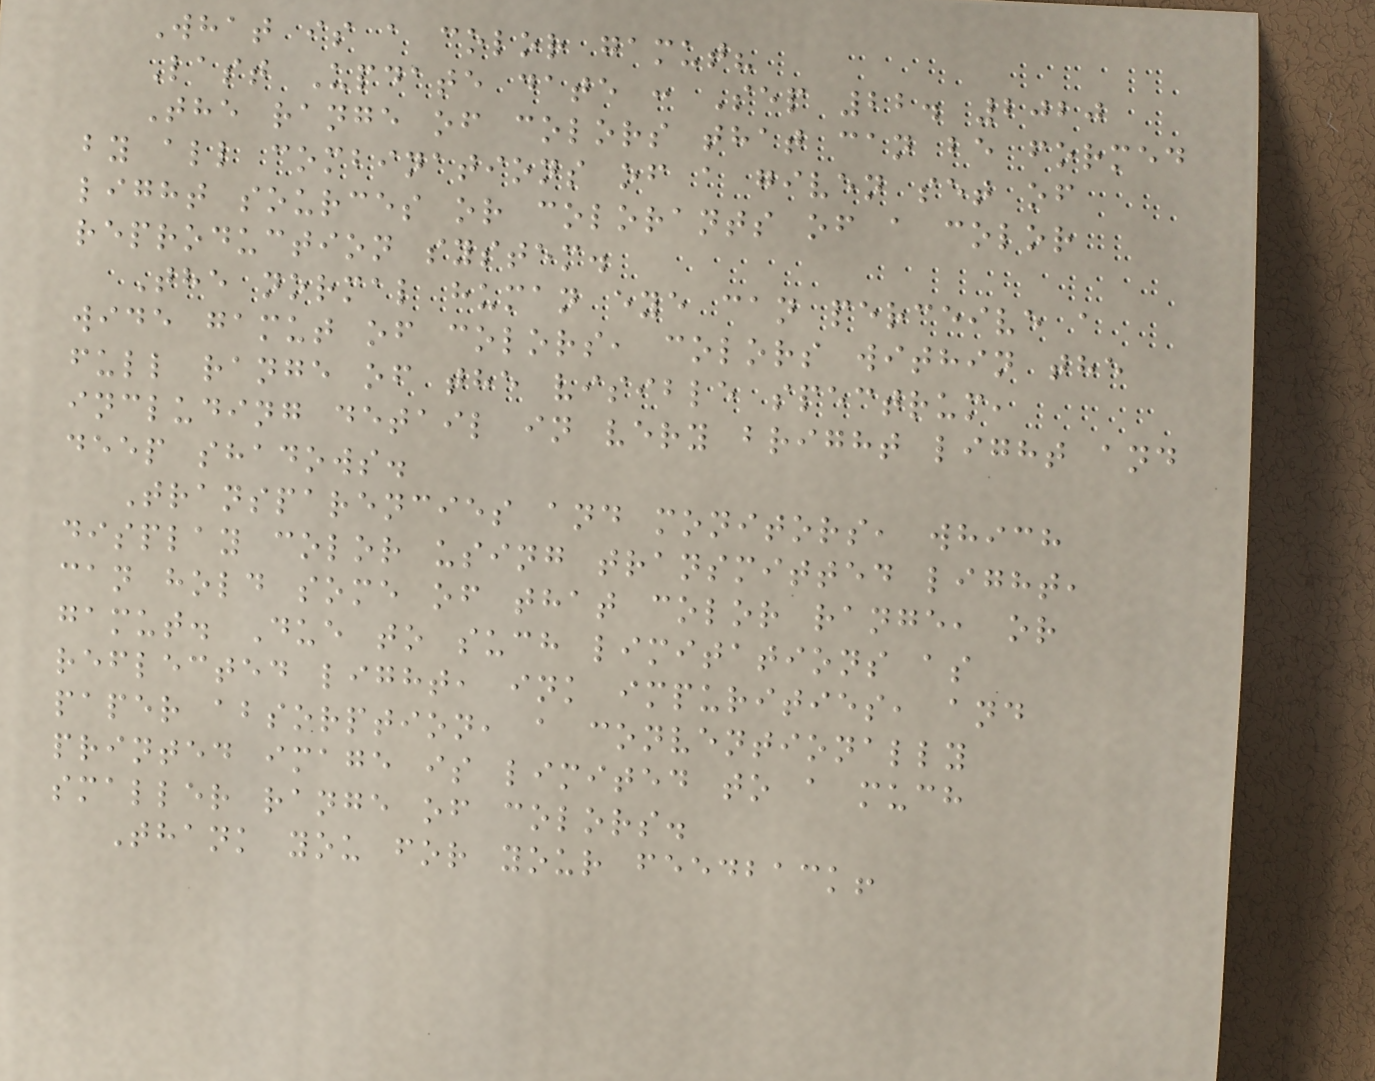What is a color gamut?
Last Update date : Sep 22. 2020
The range of colors that can be formed
by all combinations of a given set of
light sources or colorants of a color
reproduction system.
The normal human eye can perceive a
wide gamut of colors, colors within the
full range of the visible spectrum,
including detail in very bright light and
deep shadows.
Transparencies and monitors, which
display color using transmitted light,
can hold some of that color range, or
gamut. Due to such limitations as
reflected light, ink impurities, and
paper absorption, a conventionally
printed image is limited to a much
smaller range of colors.
Thank you for your feedback!
